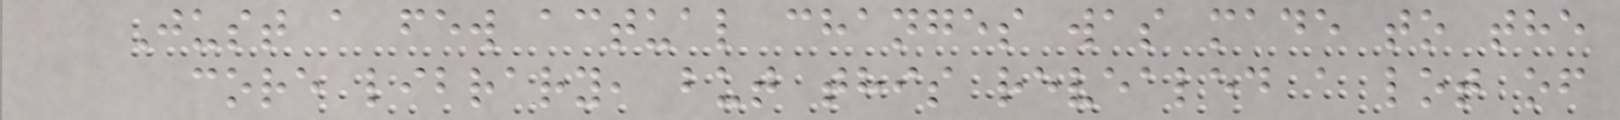Just a few actual changes was made to the
core library, but this revealed a lot of
